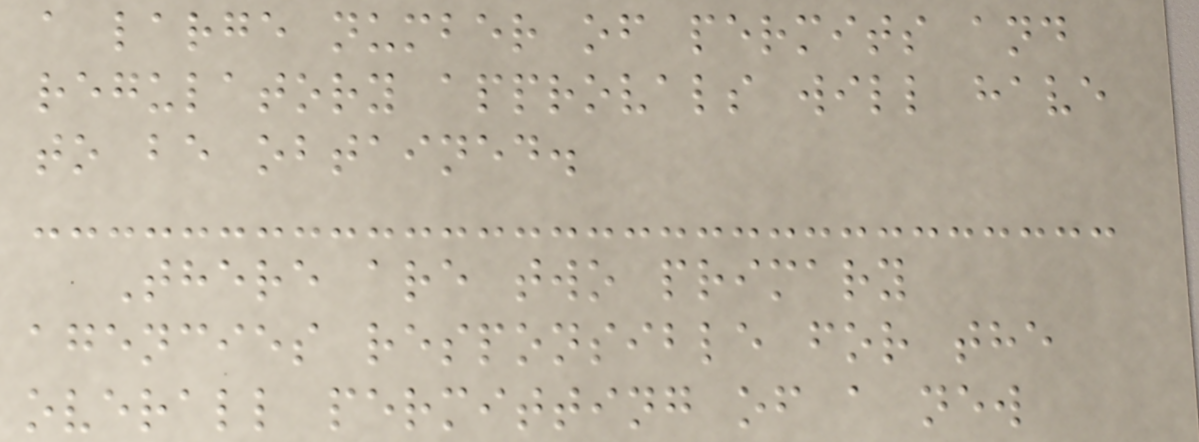a large number of permits and
regulatory approvals will have
to be obtained.
There are two primary
agencies responsible for the
overall permitting of a new
